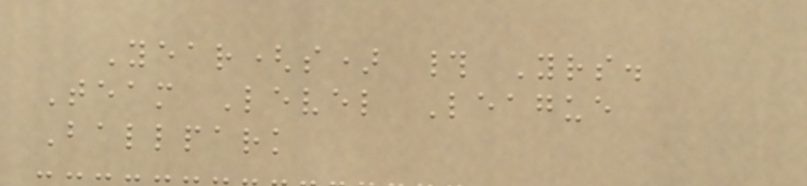Year(s) # Yrs.
Team Level League
Ballpark
